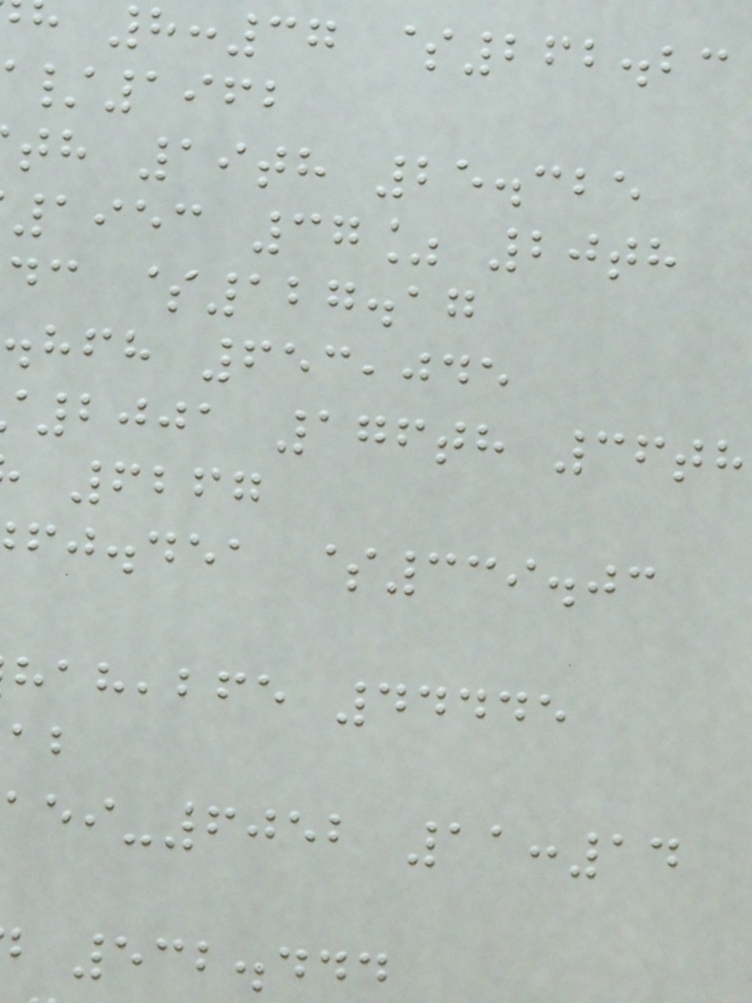8:37 $262.23
/1962
th 19th 25.325
1953 37% 20th
dc $127.17
.hfh 653,045
2001 176th 36th
6267
fj.dea $339.03
,bfe 44445
-6052 11:14
532.444
